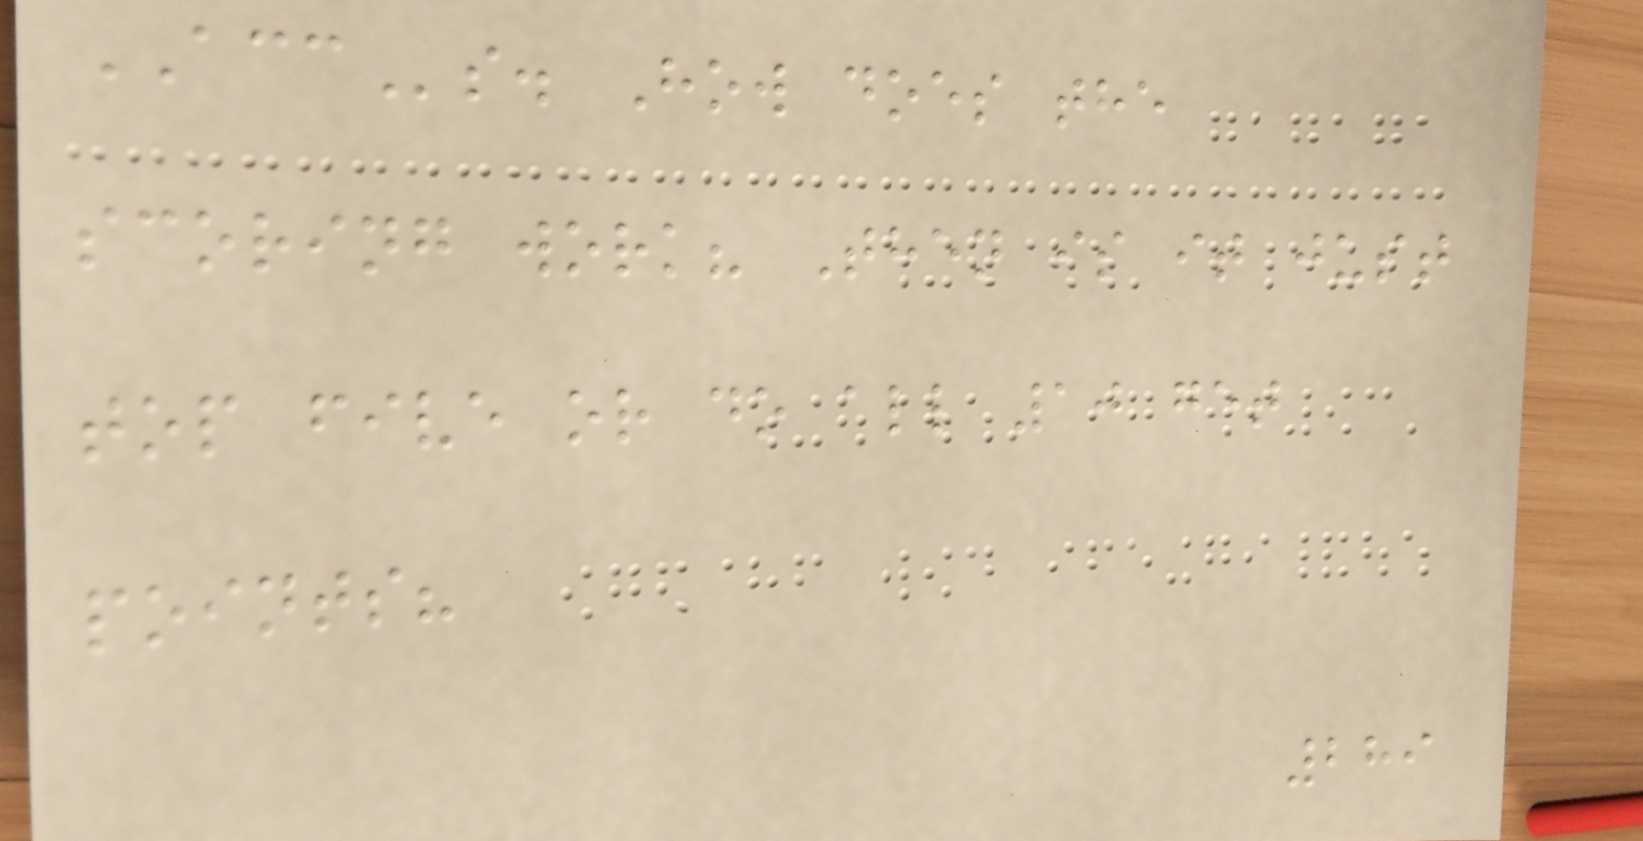ACCs. How does the
scoring work? Then is it just
top five or do all 10 get
points?
289
